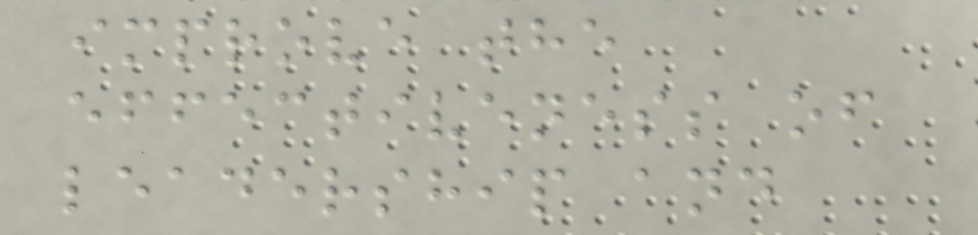improve the
effectiveness of
leadership and
